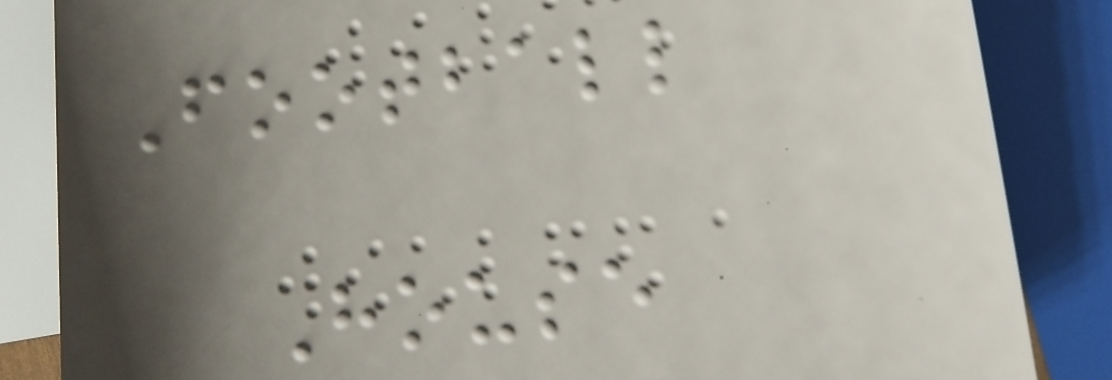Football
House
